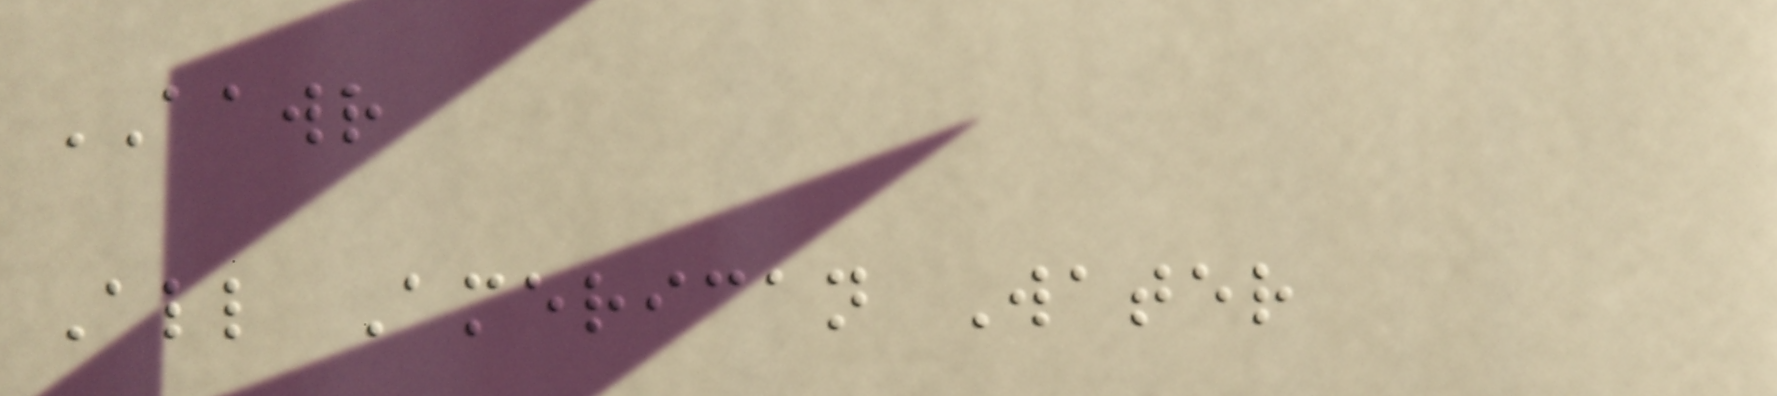AAWR
All American Water
